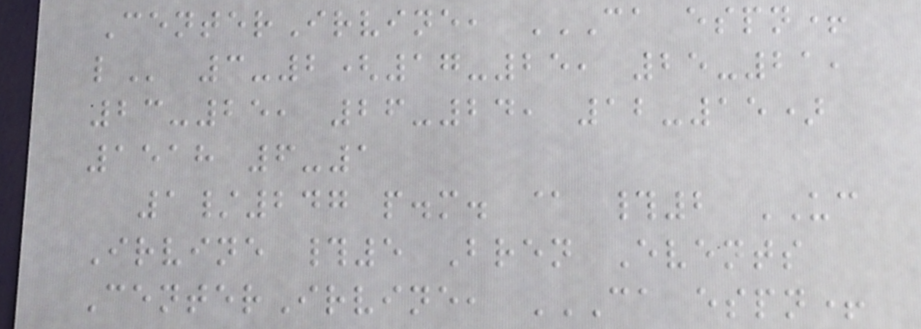CenterIrvine, CA ESPN+
L 3-2(17-25, 25-21,
23-25, 26-24, 12-15)
1518 6-1
1/247 p.m. @ #2 UC
Irvine #5 Bren Events
CenterIrvine, CA ESPN+
